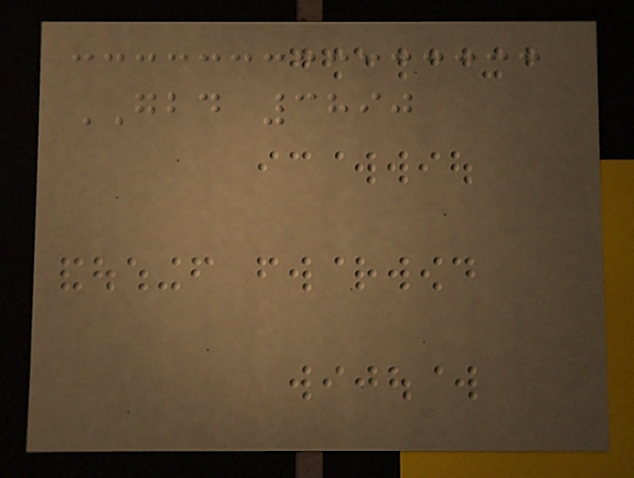GBD 3890
